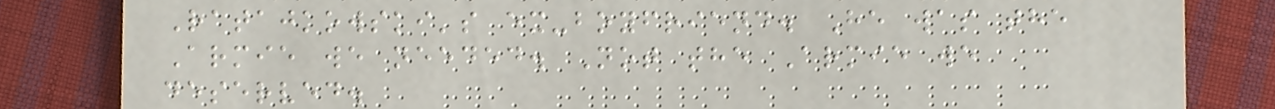Ratajkowski's ex-boyfriend. He was the
Armie we needed. Not the Armie we
deserved.
